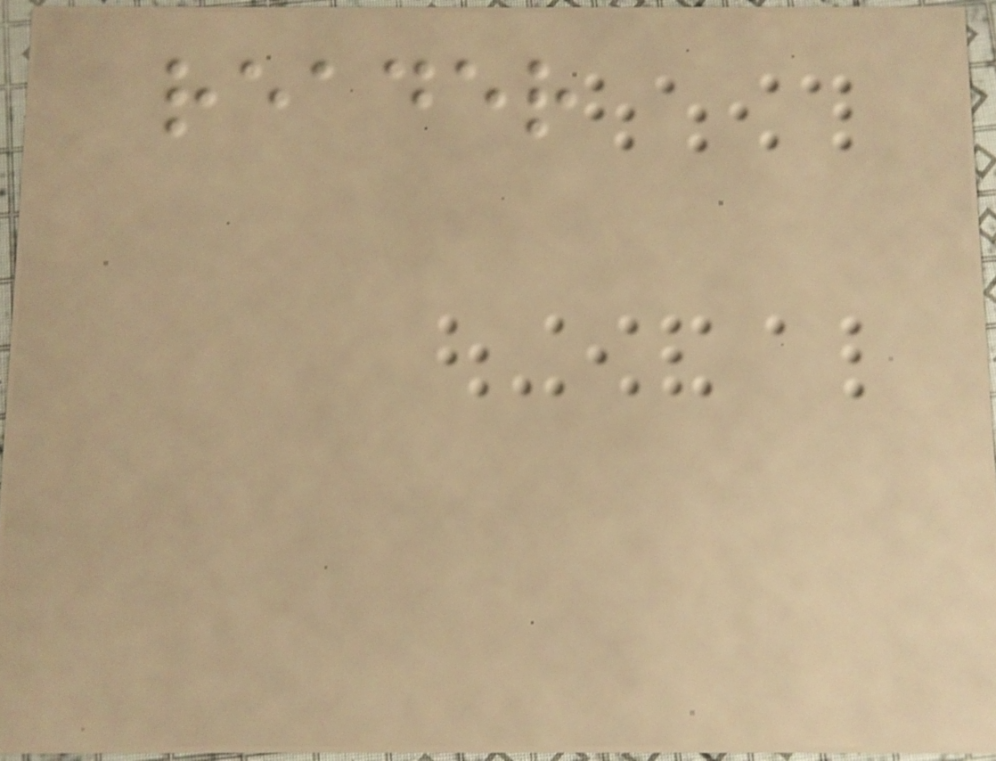reader
